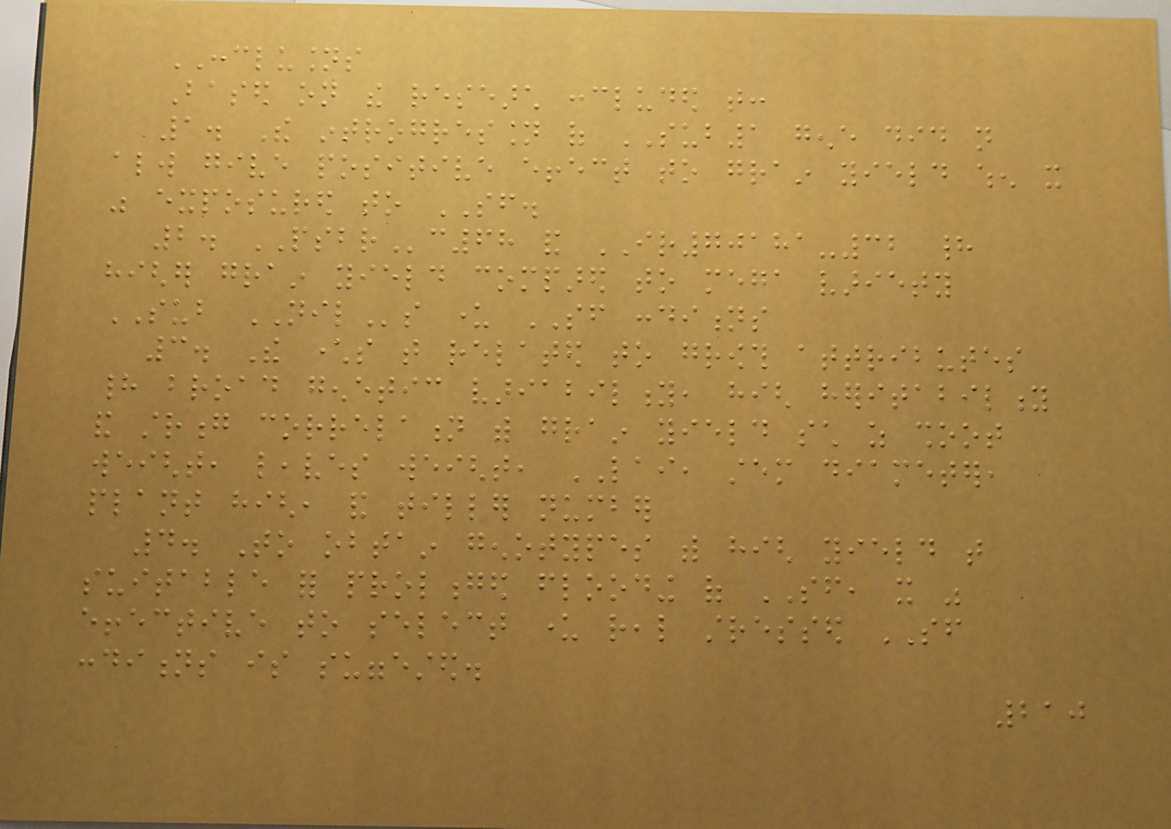CONCLUSIONS
Based on the research concluded that:
1. The introgression of SUB1 gene did not
always give positive effect to grain yield when it
was exposured to SF.
2. PSBRc68 and IR70181-32 had
higher grain yield compared to mega variety
SUB NILs under SF conditions
3. The characters that related to growth attributes
had broad genetic variability, high heritability
and strong correlation with grain yield such as shoot
weight, leaves weight, LAI, stem diameter,
plant high, and tiller number
4. To obtain genotypes with high yield that
suitable for prolonged flooding of SF, it was
effective to select under real stressed SF
conditions is suggested.
210
